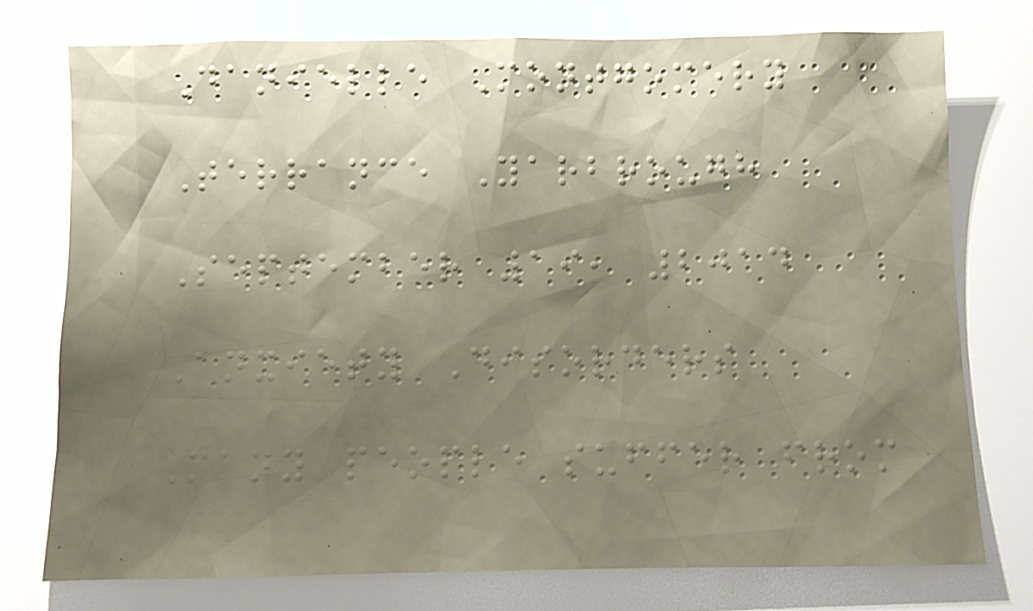Danielle Montgomery
Terrance Yarbrough
September 19, 2014
Anxiety Disorders
Many people suffer from
